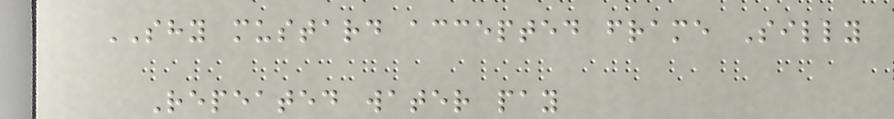SHY mustard accepted frame Silly
Repeated water pay
